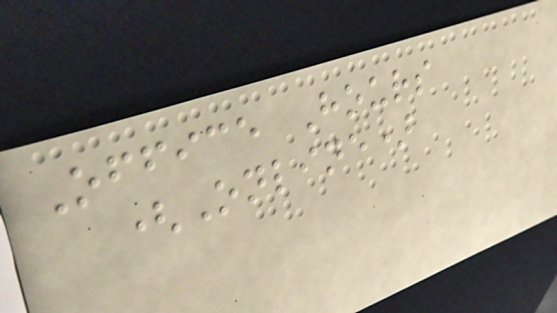Office Hours
(Online)
